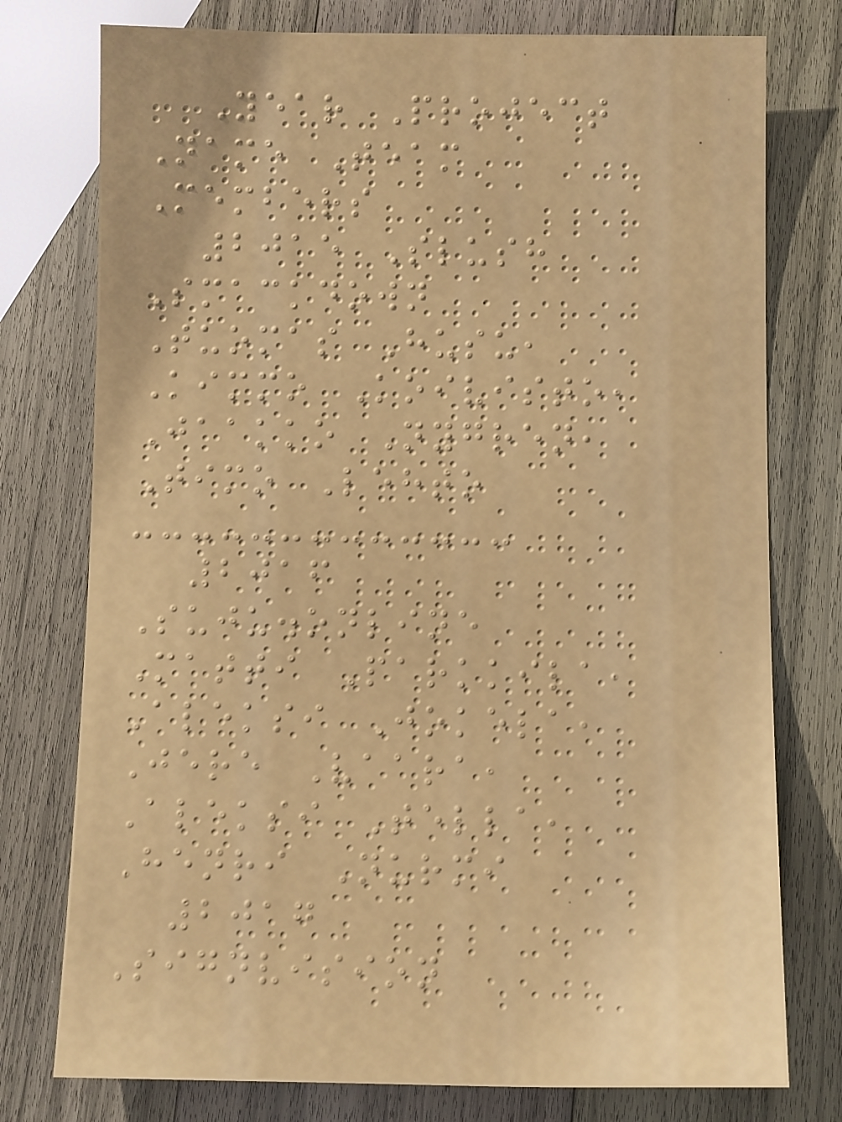Year Project
Name Team
Members
2015 Slush
Smackdown
Tuomas Husu,
Kimmo Koivisto,
Jaakko Nygren,
Timo Lehto
2016
Suju.online
Matti Parkkila,
Aleksi Jokela,
Jere Vaara,
Aleksi Tella,
Henri Nurmi
2017
Signvision
